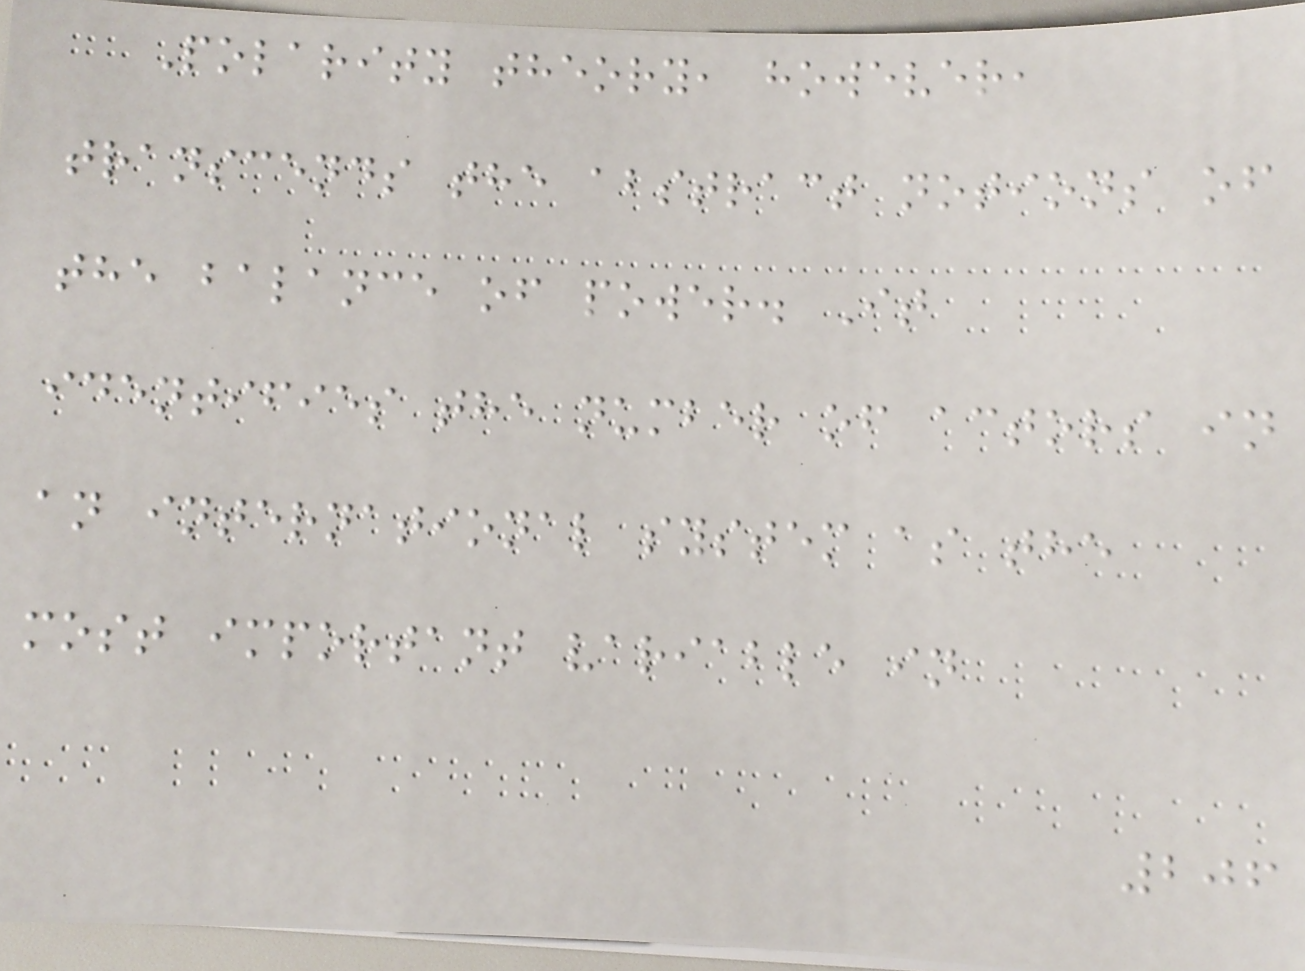Polarity theory, however,
transcends the abstract notions of
the balance of power. It
identifies the number of actors in
an international system as the
most important variable in
206
